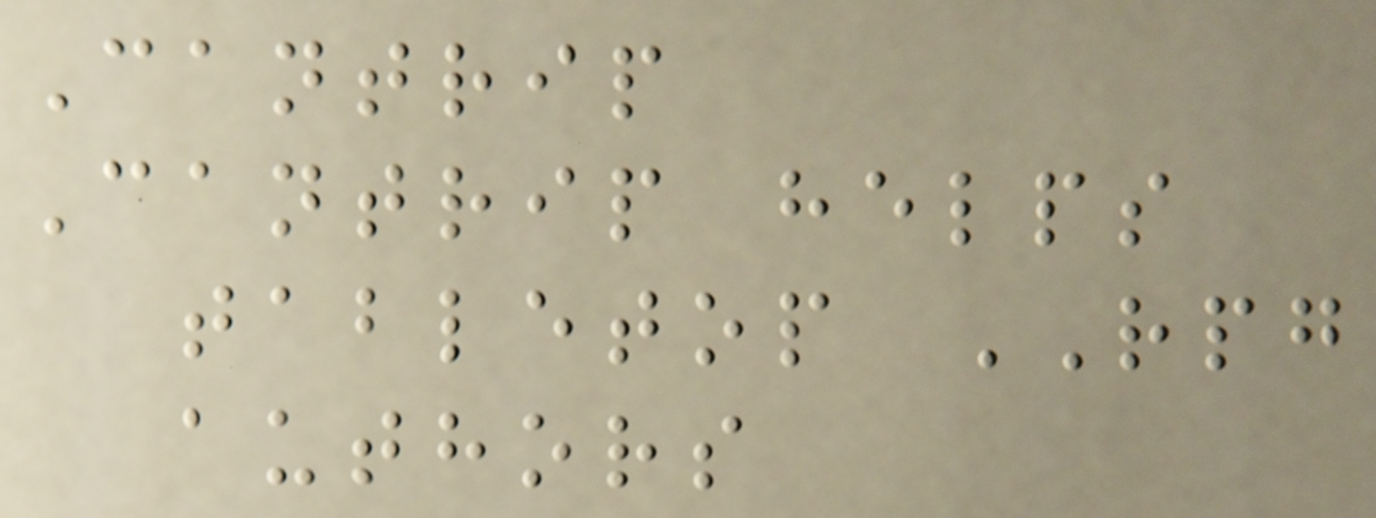Cantrip
Cantrip helps
tabletop RPG
authors
